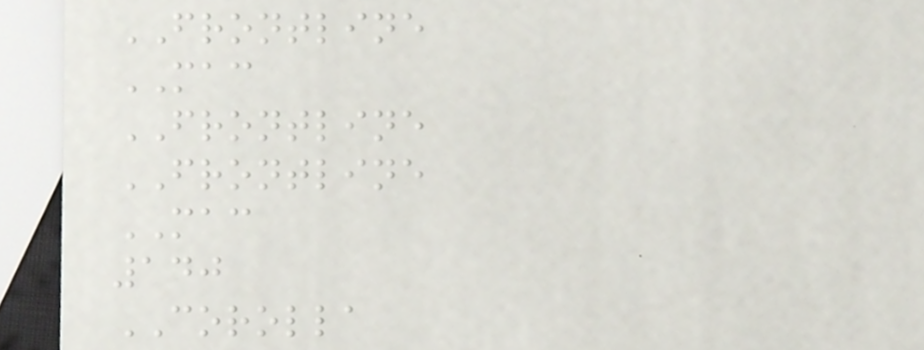FRONTLINE
MAC
FRONTLINE
FRONTLINE
MAC
140
COROLLA
